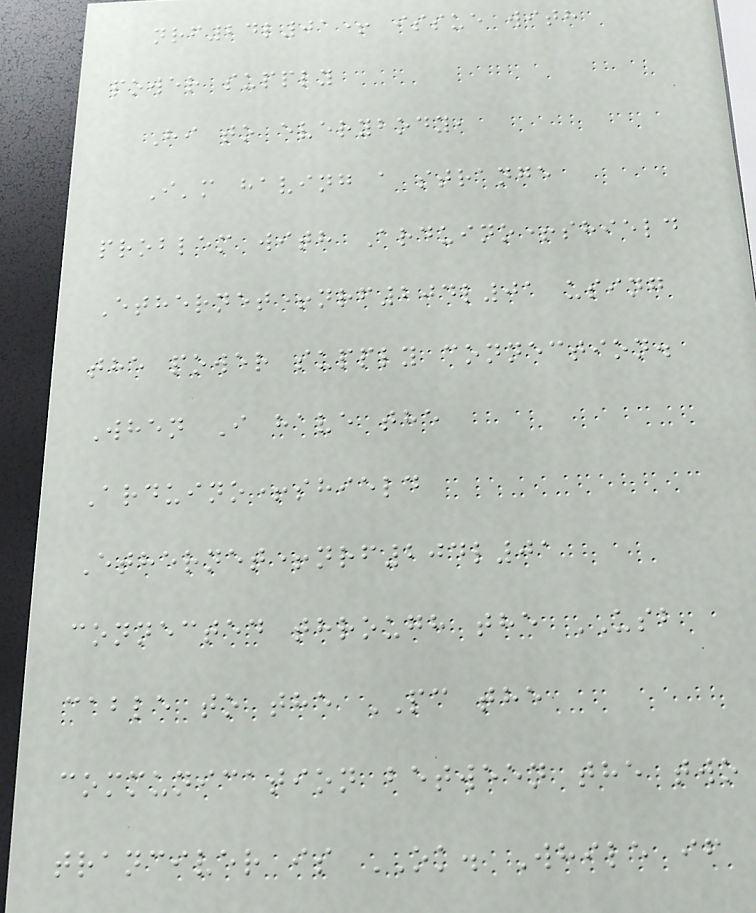nrf24l01+ issue with
power supply
Hi to everybody,
I'm having a strange
problem with Arduino+shield
Ethernet+nrf204l01 using
the power supply connection.
When I have the
Arduino+shield
Ethernet+nrf204l01
connected through the USB
cable to the PC the
communication between the two
tranciver is OK. While if
